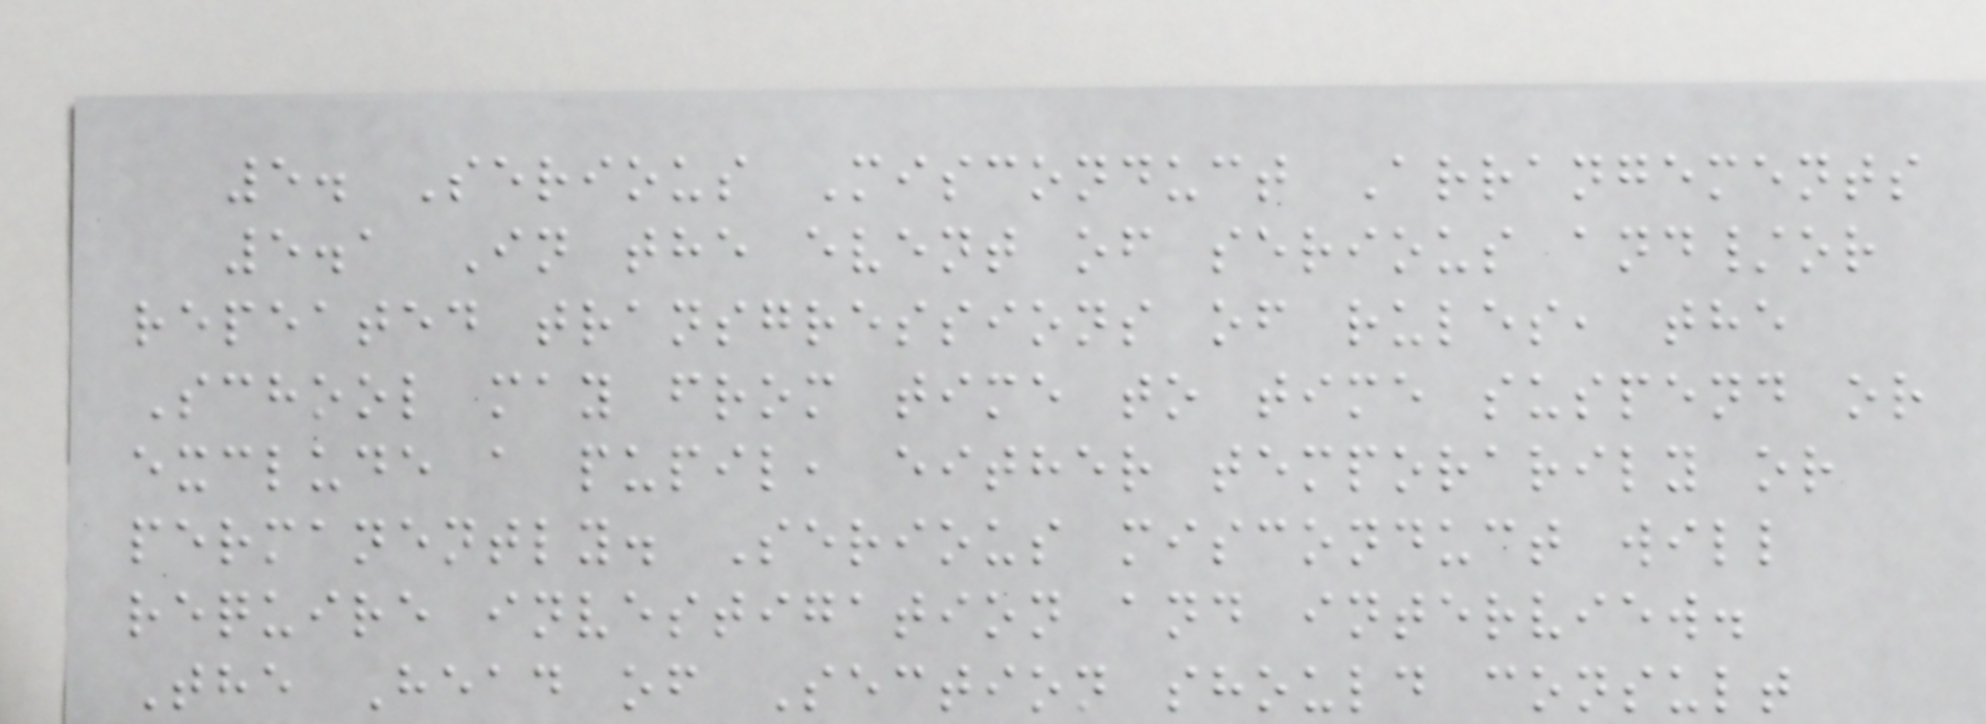5. Serious Misconduct Arrangements
5.1 In the event of serious and/or
repeated transgressions of rules, the
School may from time to time suspend or
exclude a pupil, either temporarily or
permanently. Serious misconduct will
require investigation and interview.
The Head of Section should consult
